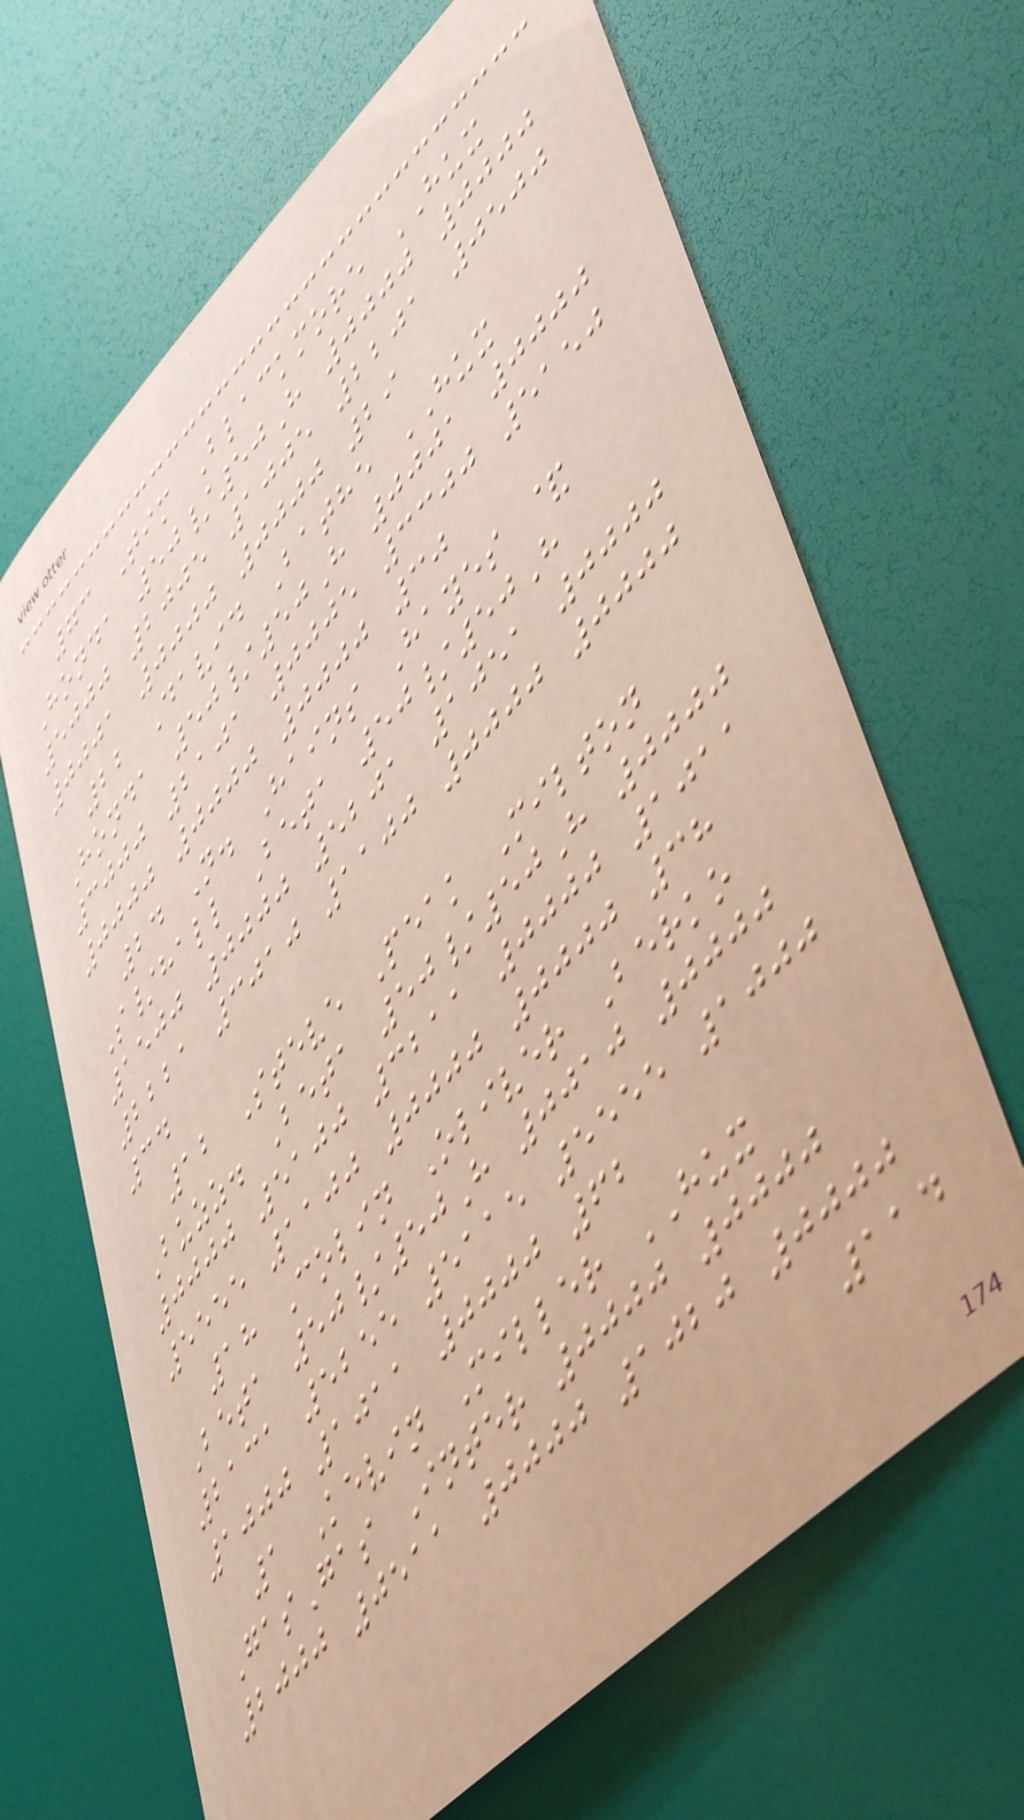73 Tim Blackmore HUX
Honda 50/50H 0000 0000
5000 2005 1005 2201 0500
0001 0000 0000 29
22 David Bathe HUX
Honda 50/50H 0001 0000
3000 2101 0005 3300 5150
0000 0000 0000 30
24 N. Hains Hayes &
S/hall Beta 50/50H
1500 0000 5201 1051 0000
2221 3010 1100 0000 0000
34
12 Steve Peak Milton
Buzz. Beta 50/50H 0000
0000 5100 3211 0000 1011
5555 1100 0000 0000 38
18 Colin Oliver Berko
Beta 50/50H 0010 0000
2131 5255 5115 5555 1000
1000 1011 0000 62
1 Kevin Miller HUX
GasGas Inter 0000 0000
2000 0511 0000 1020 0000
114
